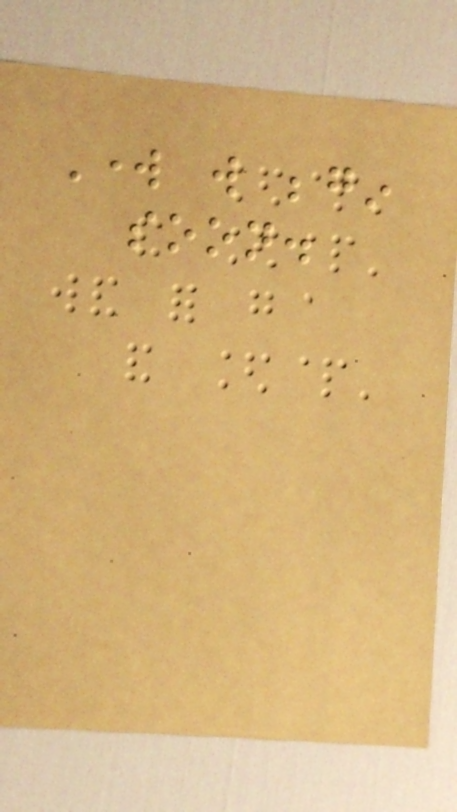Work will begin
soon.
